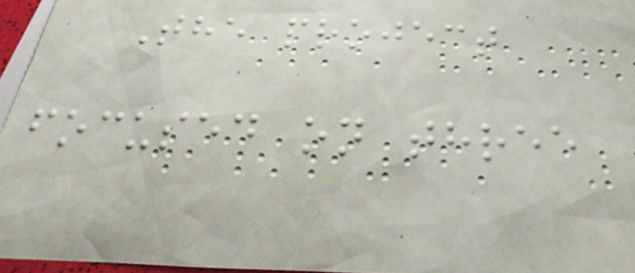The project
focused on three
